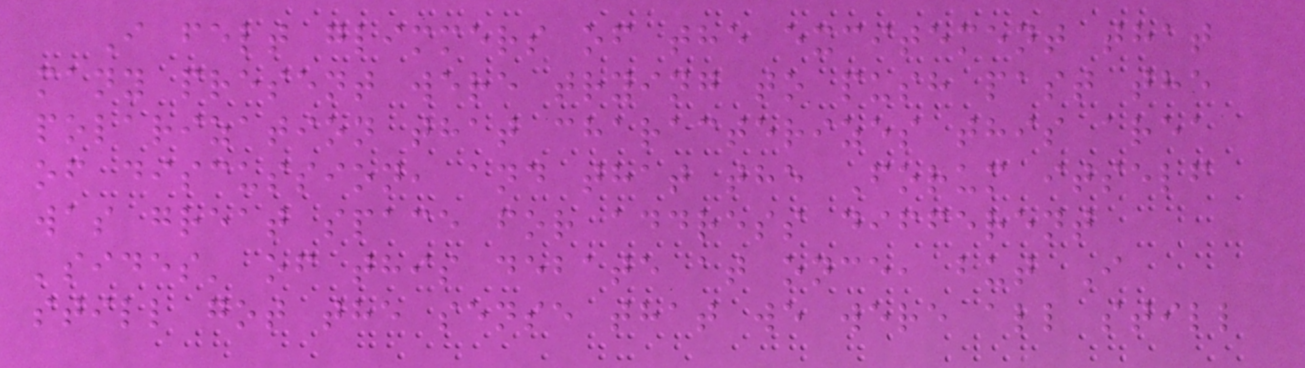I felt glimmers of the excitement that
many present were trying to push past the
polarization that characterizes this area
of discussion, and that the Forum itself
was great space for address different
'sides' of this debate at once, but I
still got the sense that we were all still
